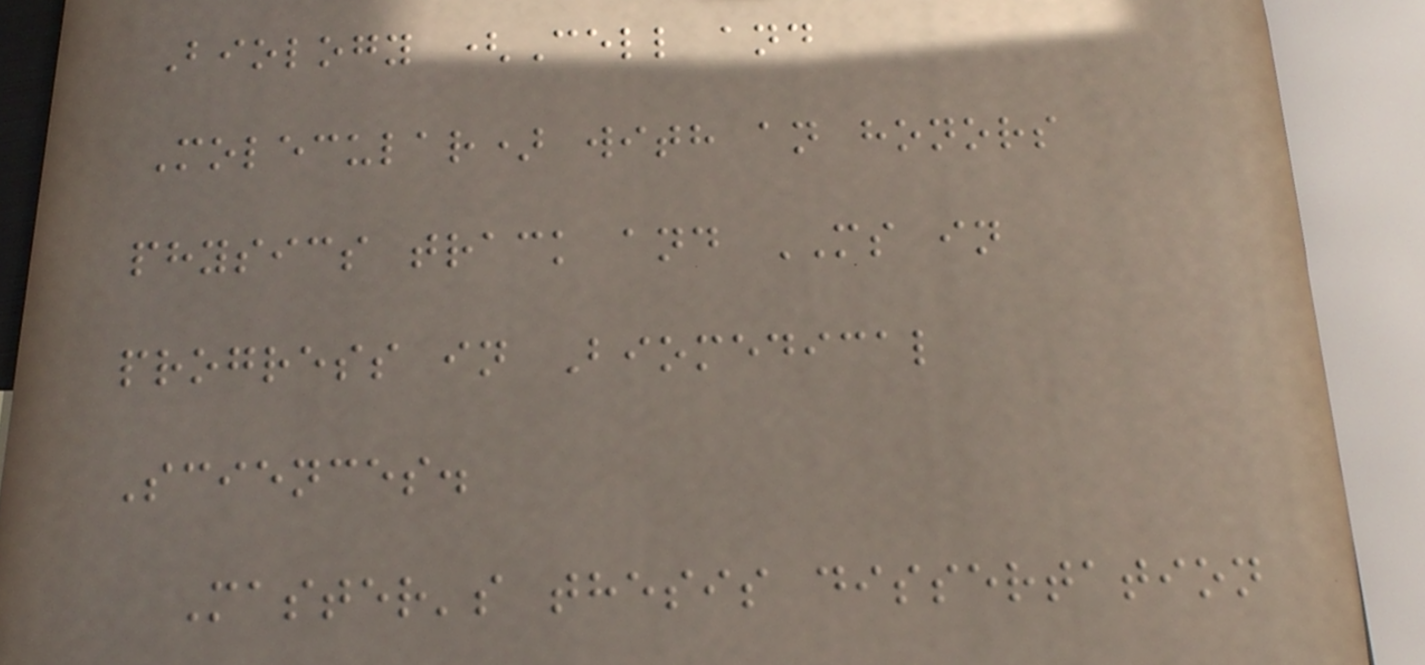Biology (Cell and
Molecular) with an honors
physics track and MS in
progress in Biomedical
Sciences.
Master's thesis dissertation
